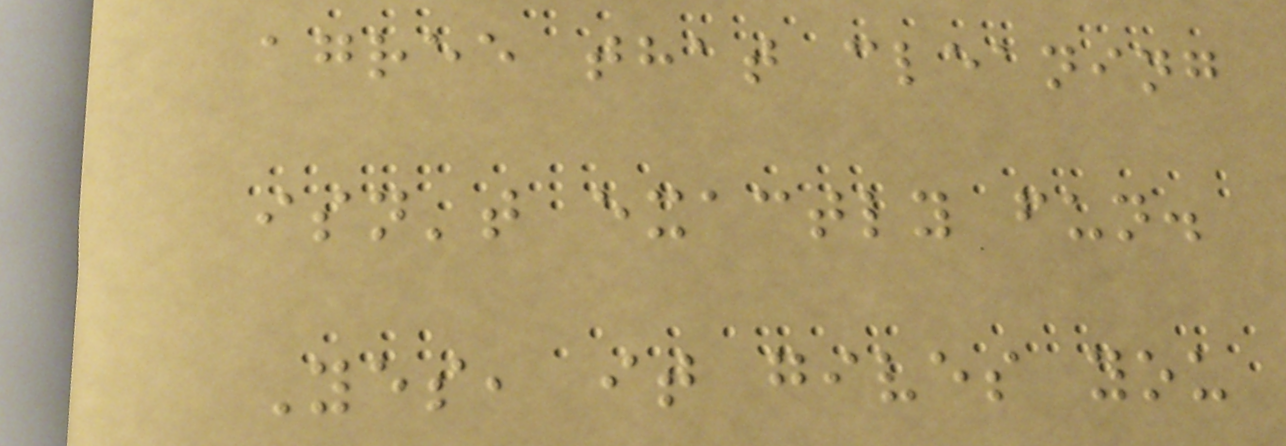agree that cleaning
isn't exactly fun.
Yes, it gives you
